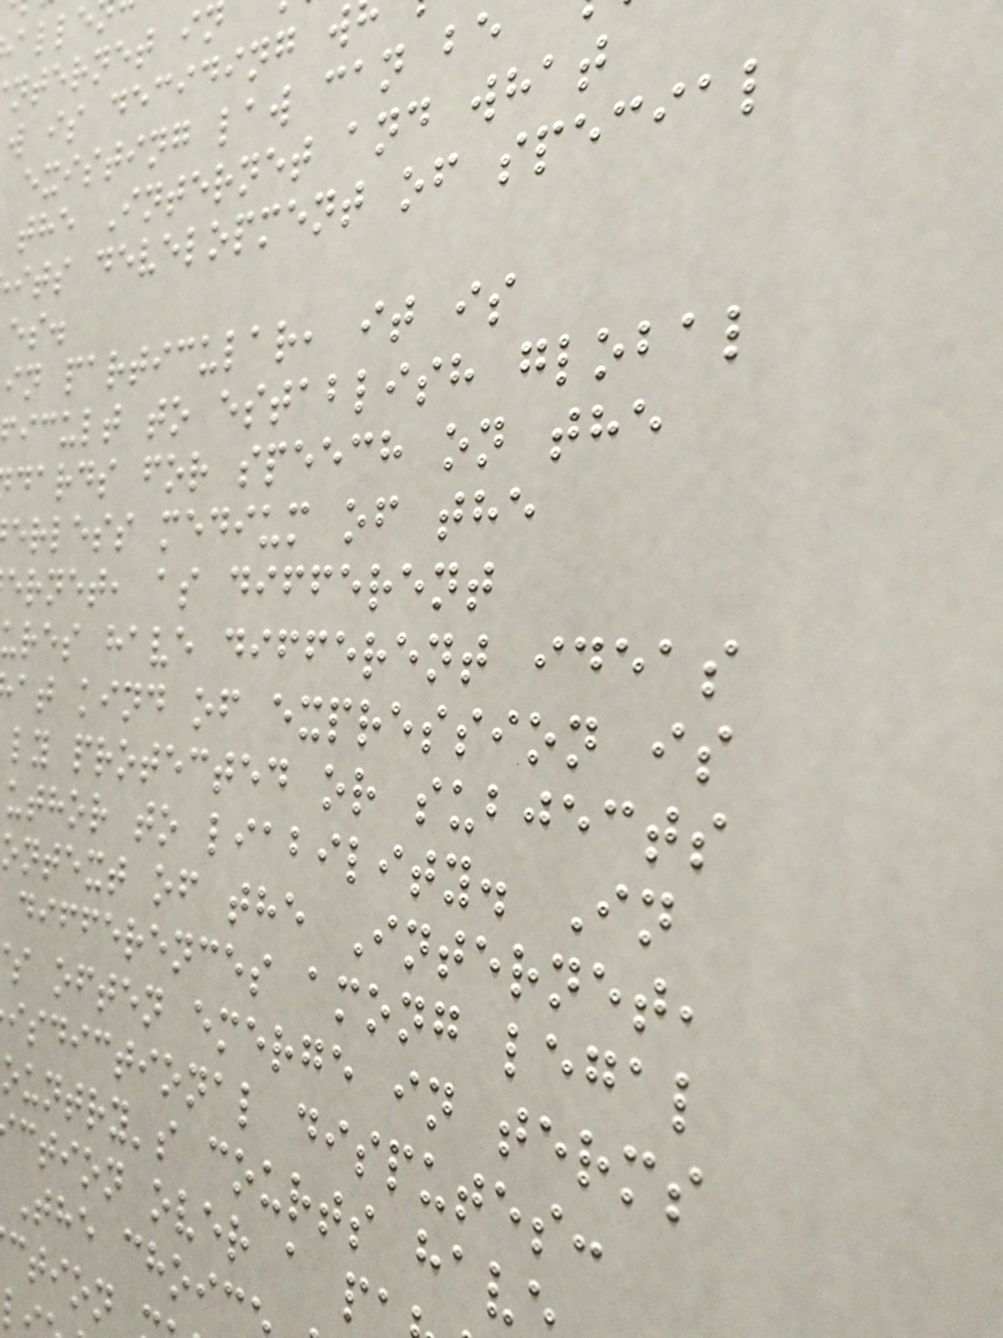nternet in
w is deciding w
existing law can be
the Internet and what
its development of special
in particular, it is
icult to establish global
dards for speech on the
erless medium of the
ernet, as different
ures have different ideas
at kind of expression is
ly protected or subjects
uthor to liability. In
ontext of the Internet,
differences among legal
s often emerge in terms
isdictional disputes:
ountry's courts hav
ction over a p
The choic
